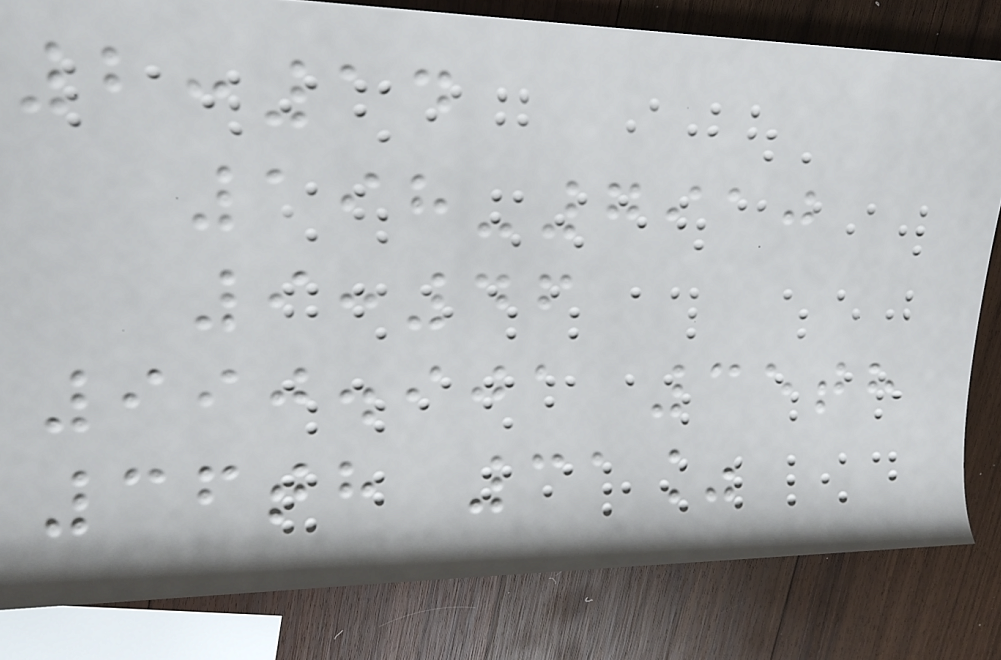2:14
198-7910
9:46
990.901 35th
36th 31%
